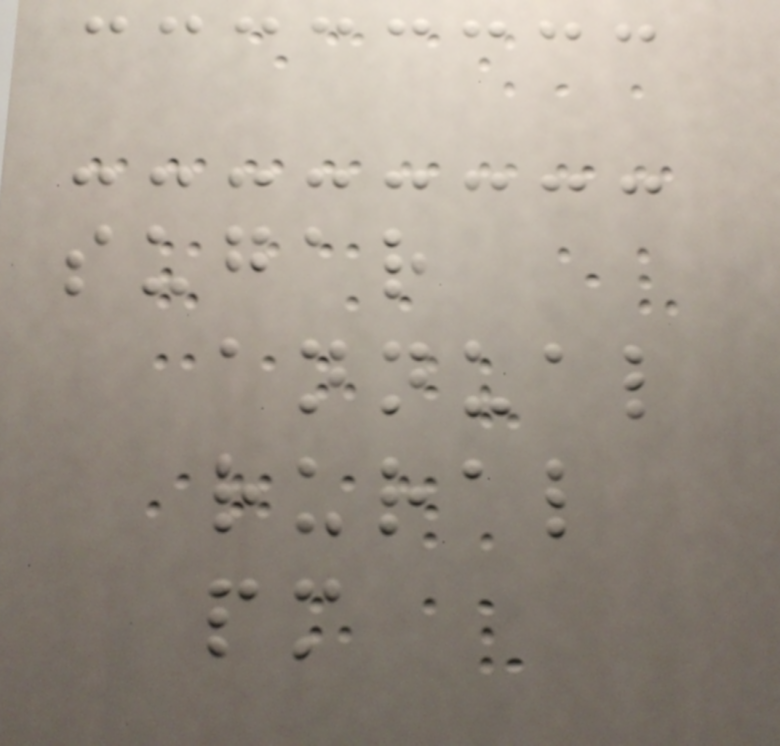sugar
annual
rural
pm
